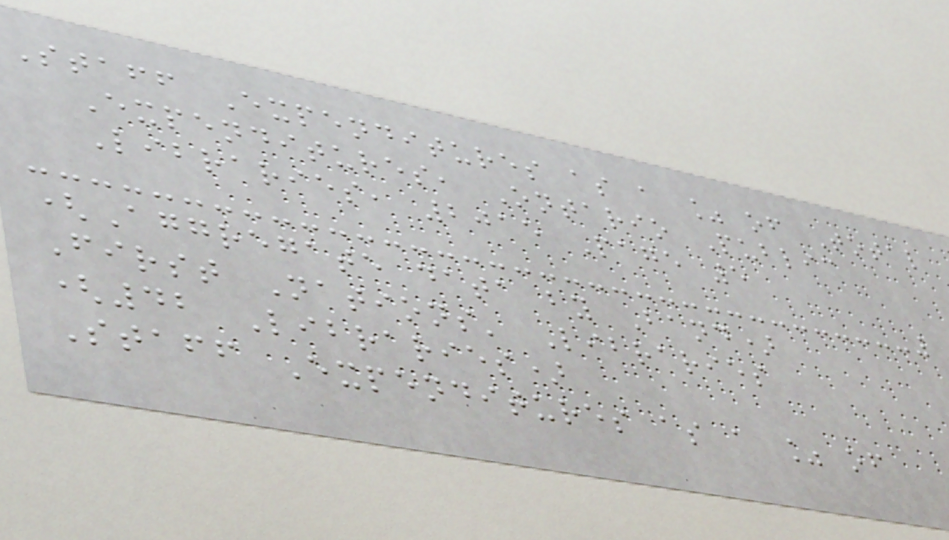Staff Expenditures as a % of Total
Expenditures, Ontario Public
Libraries, 2015 Page 5
(Aggregate data by Band)
First Nations' Libraries
(42 Libraries)
Staff Expenditures as a % of
